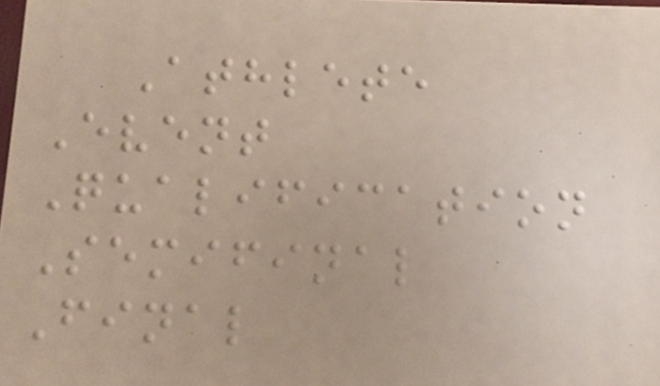Athlete
Event
Qualification
Semifinal
Final
